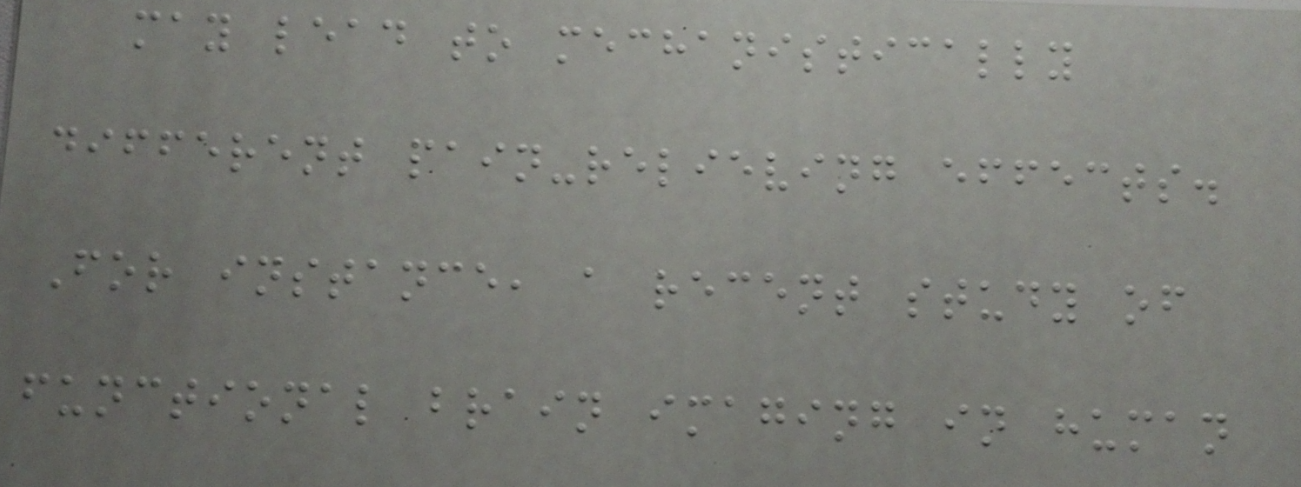may lead to mechanistically
different pain-relieving effects.
For instance, a recent study of
functional brain imaging in human
